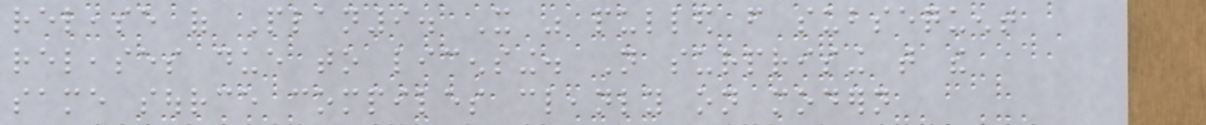release of Plan9. It was pulled from subsequent
releases due to licensing. Not surprising that the
same source compiles cleanly on modern
